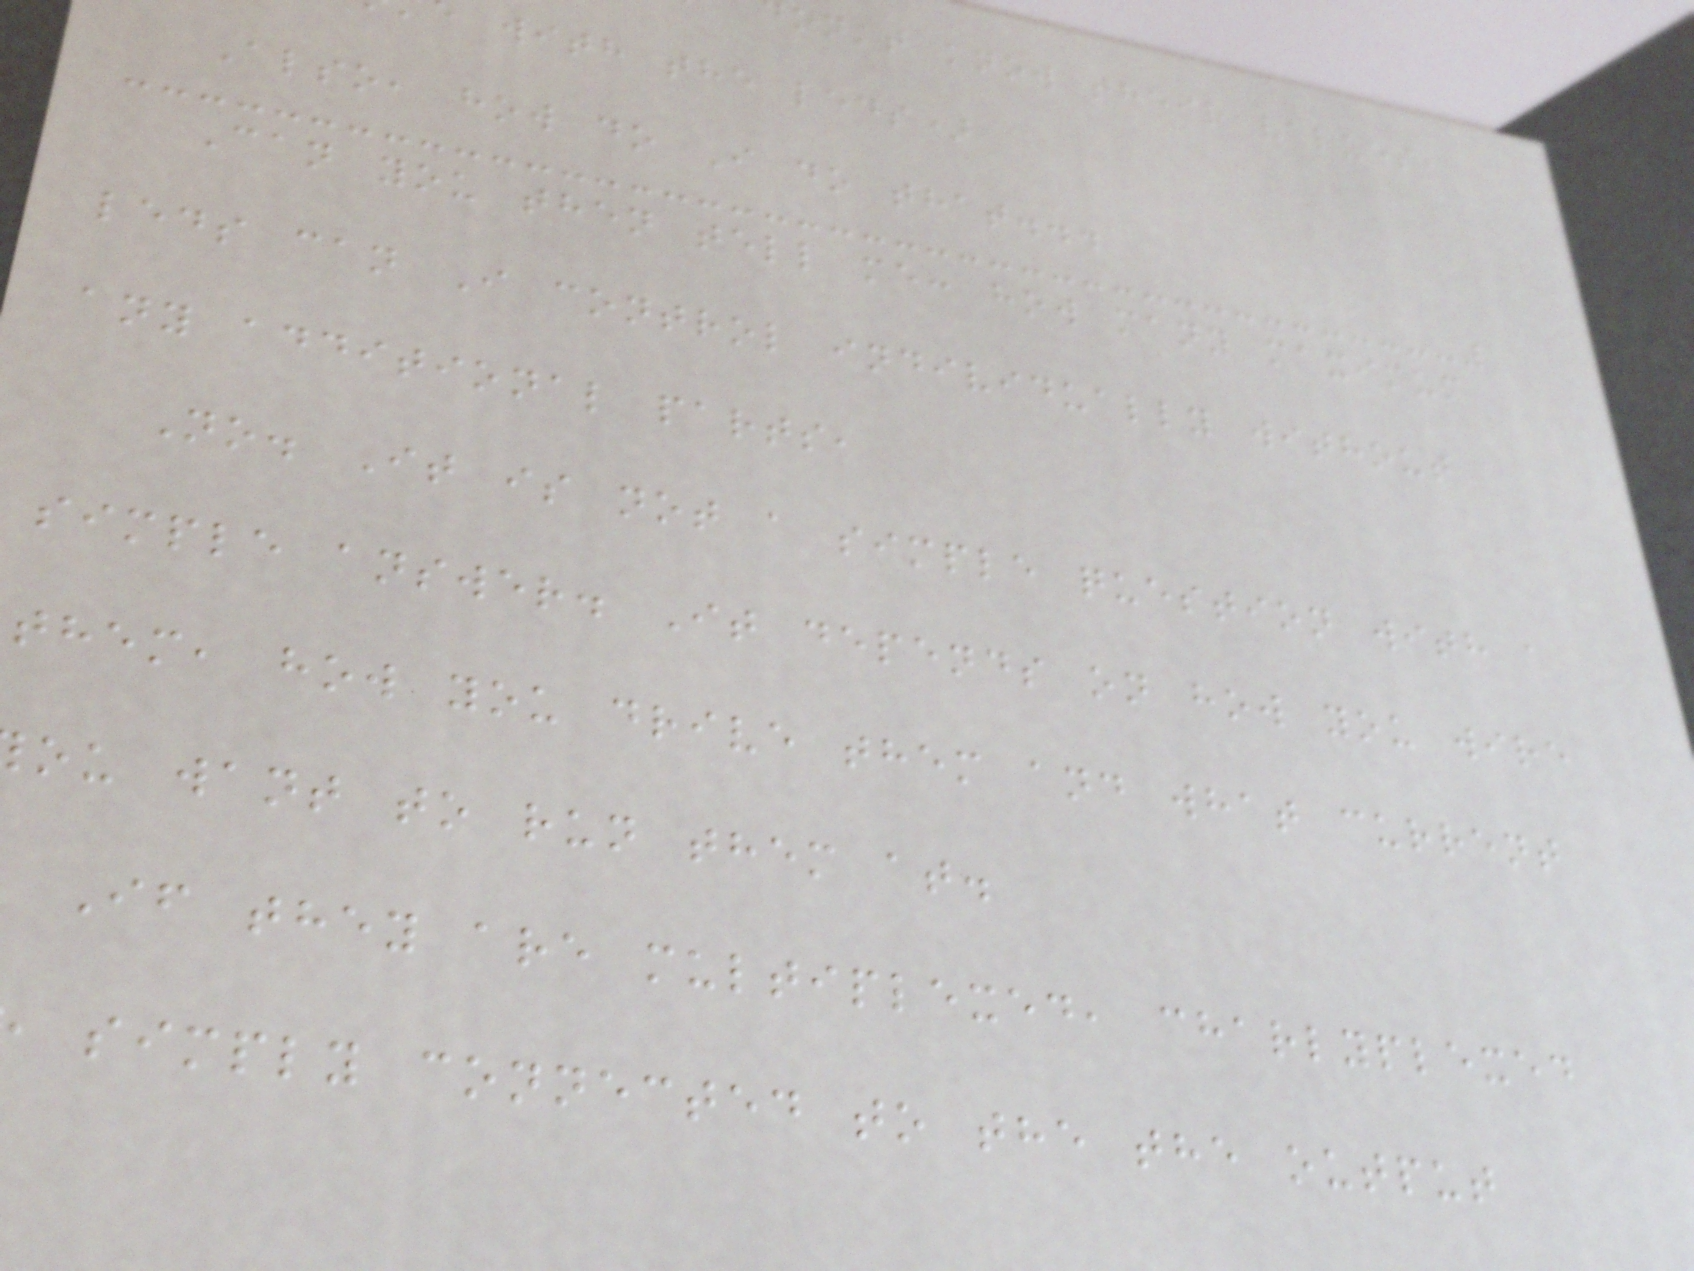on't know their values,
with the leds)
Also, how do I do that...
Can you then tell me: how many maximum
leds can I control individually without
any additional parts,
No. It is not a simple question with a
simple answer. It depends on how you wire
them, how you drive them and what current
ou want to run them at.
If they are multiplexed, charlyplexed
simply connected to the the output
